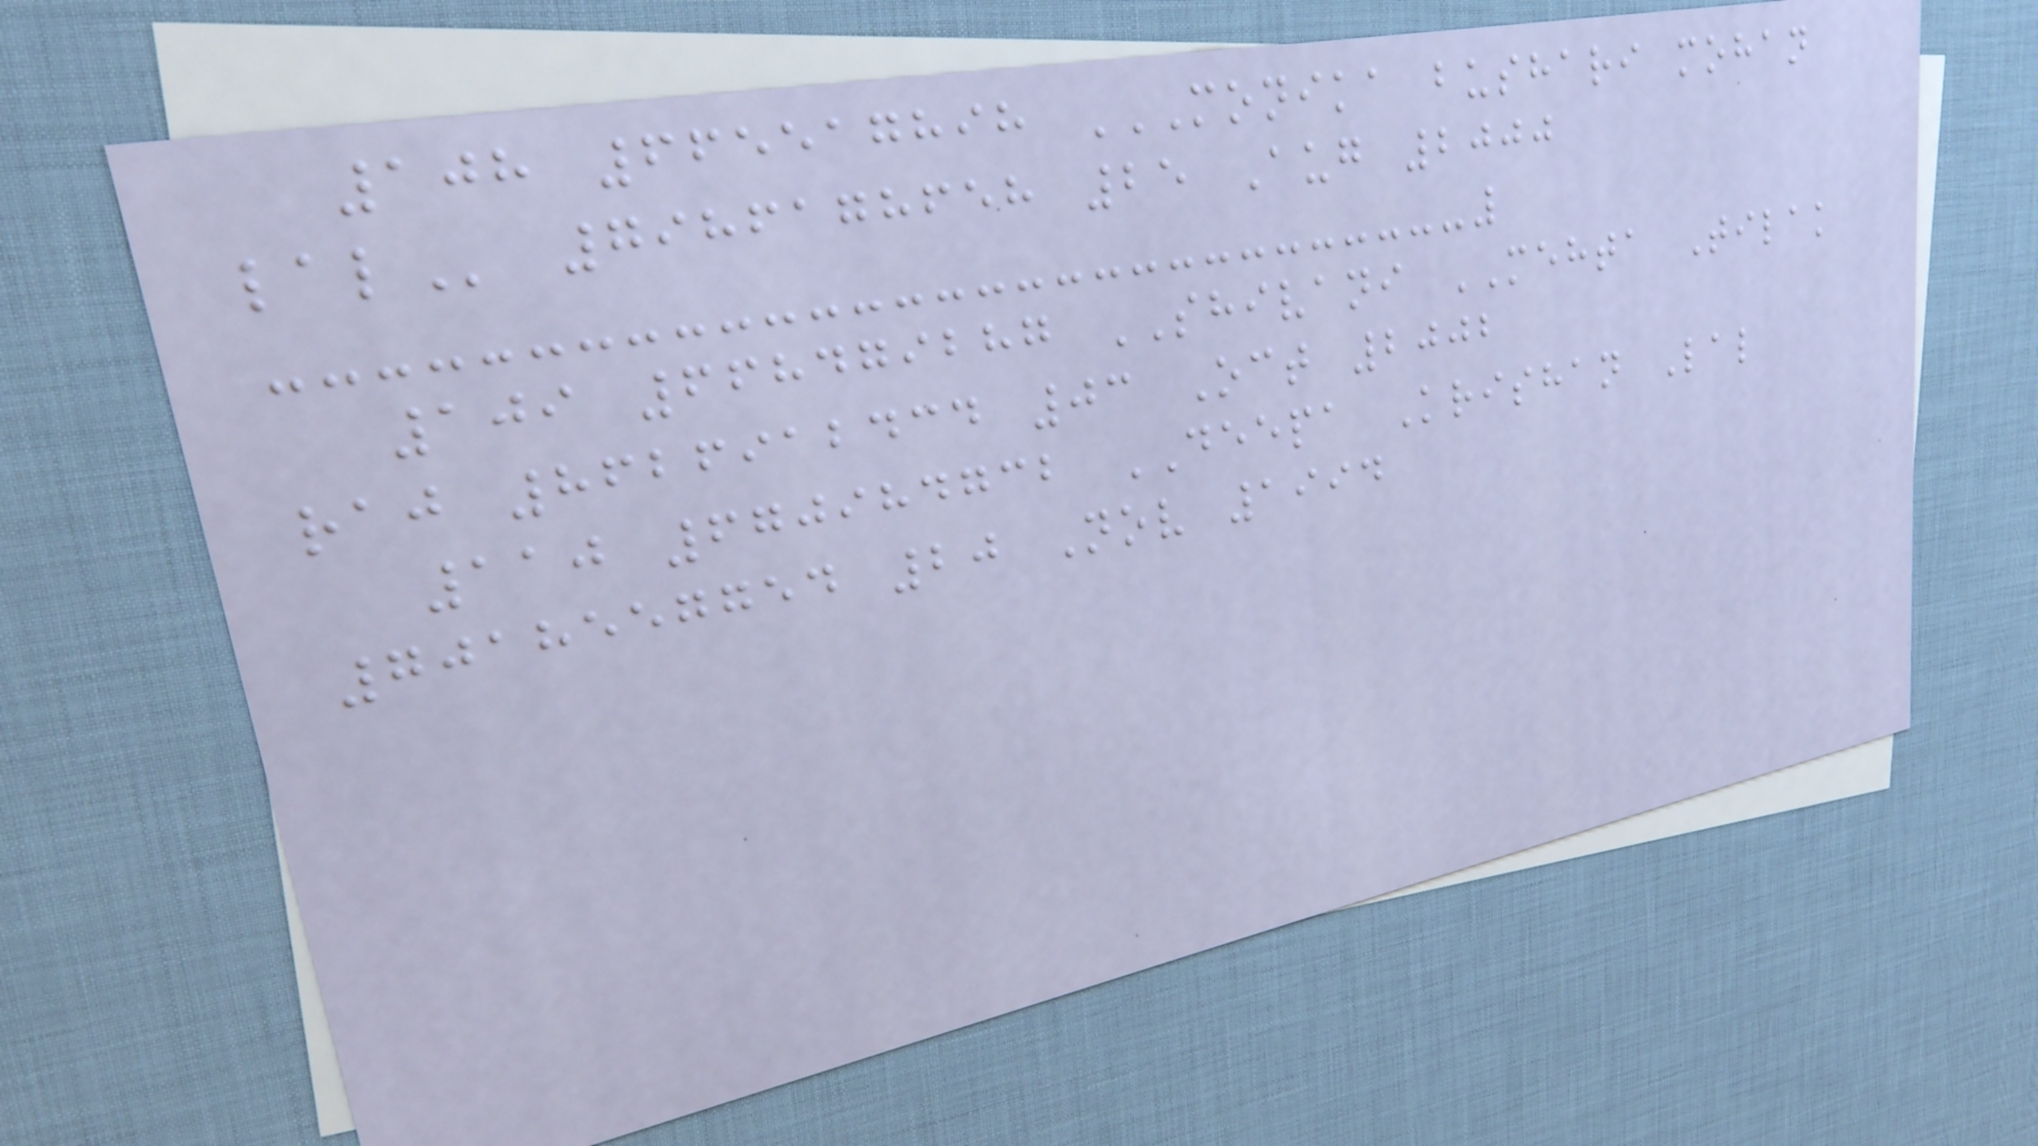108 665517898 MONIKA BUSHARI MOHAN
LAL 7986178658 25 Aug 2000
109 668479287 SHIVANI MEHTA Tilak
raj 8626912434 03 Oct 2002
110 670984732 DEEPA Krishan Lal
7018557754 20 Nov 1994
